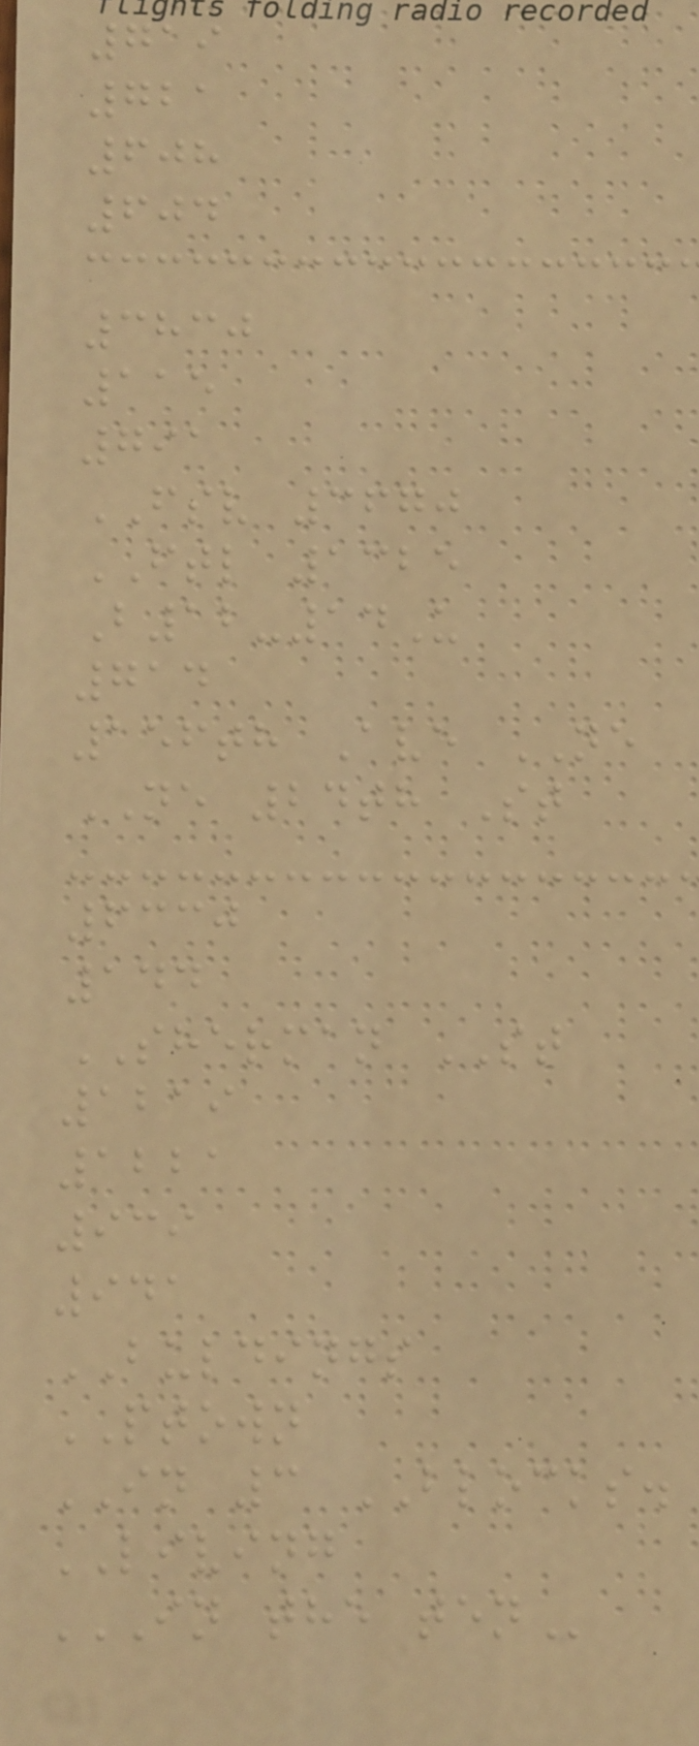719
721
608
604
3830
115
791
FSV 3670
FTL 1325
B12-14U
714
156th Ave NE
NE 24th St
6330
144
SHERMAN ST
1219
1221
939
941
BULDINGS
PTOWN
IN 3 BLOCKS.
LIVING
IN THE TEN
